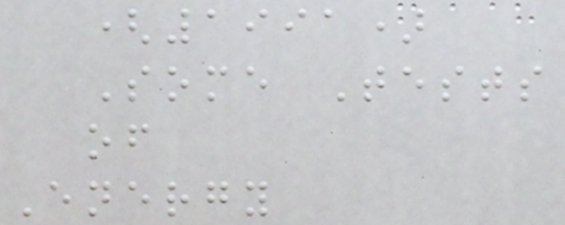(1991)
Some Tests
of
Energy
